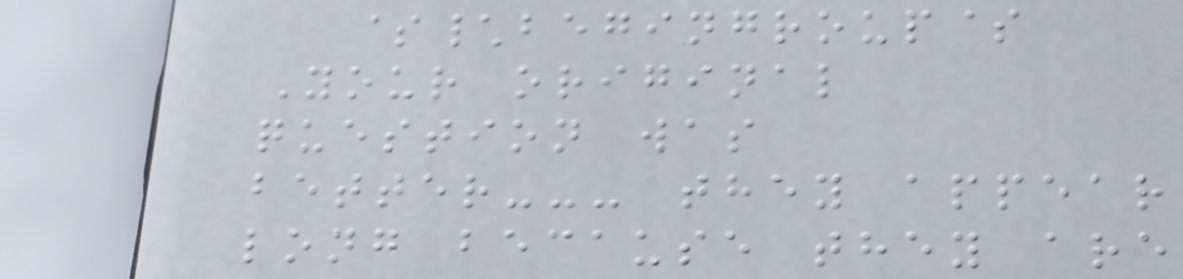$\begingroup$
Your original
question was
better--- they appear
long because they are
